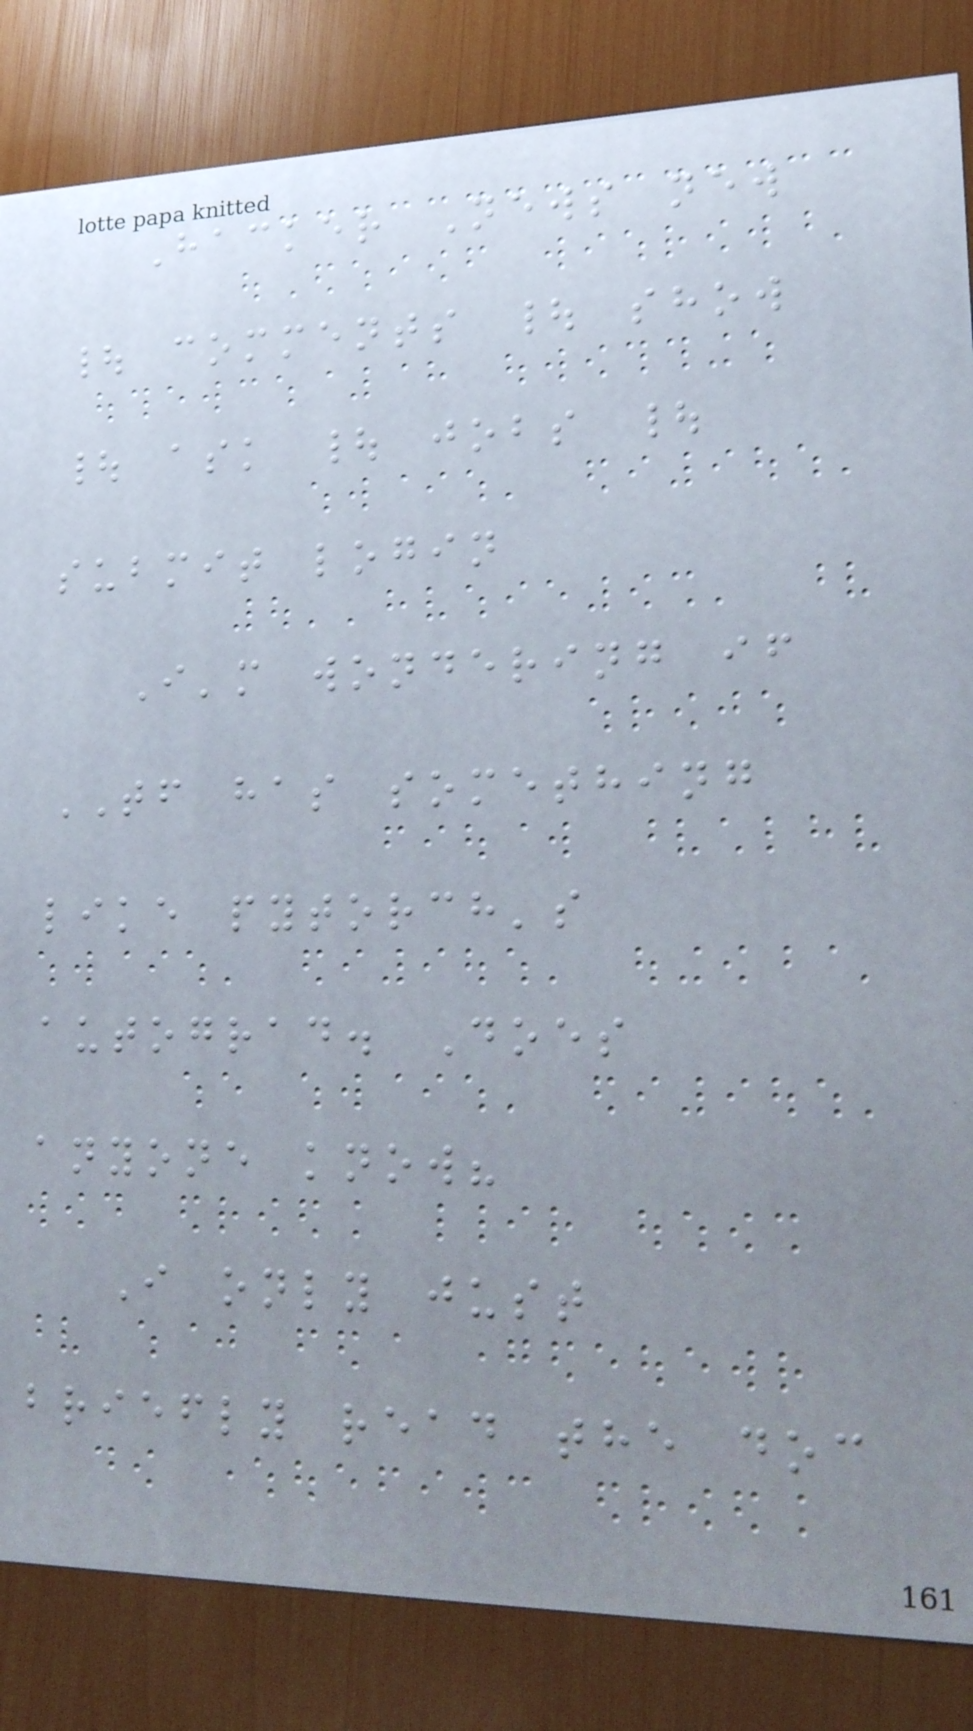Hacker News new
| comments | show
| ask | jobs |
submit login
I'm wondering if
TF has something
like pytorch's
autograd. Does
anyone know?
I only just
briefly read the doc
